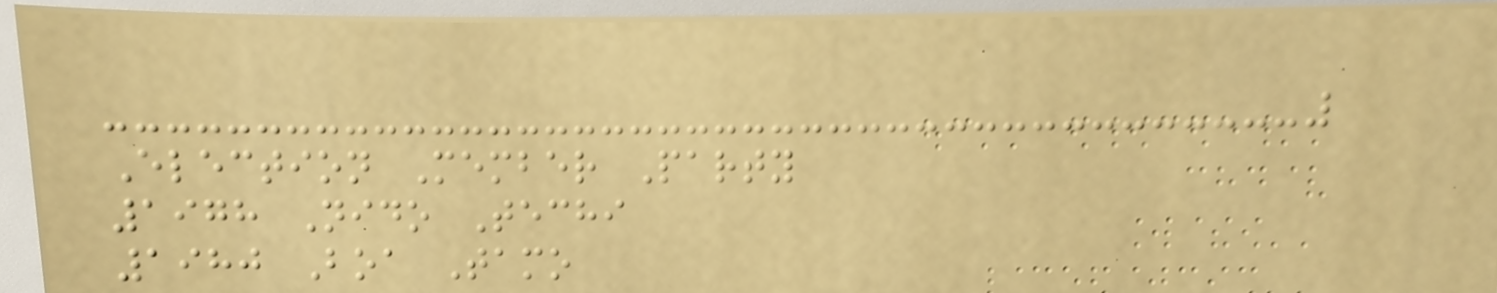Election Member Party
1978 Nido Techi
1980 Boa Tamo
